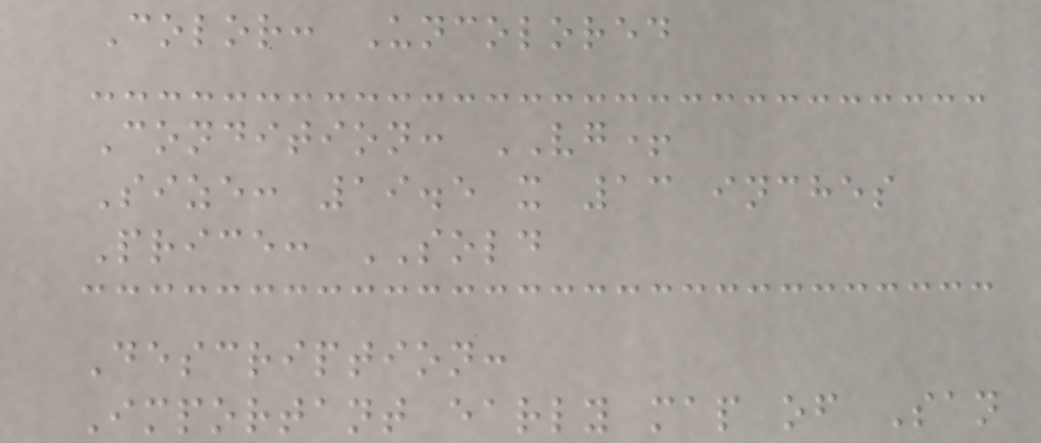Color: Uncolored
Condition: VG+
Size: 19.5 x 13 inches
Price: SOLD
Description:
Important early map of San
